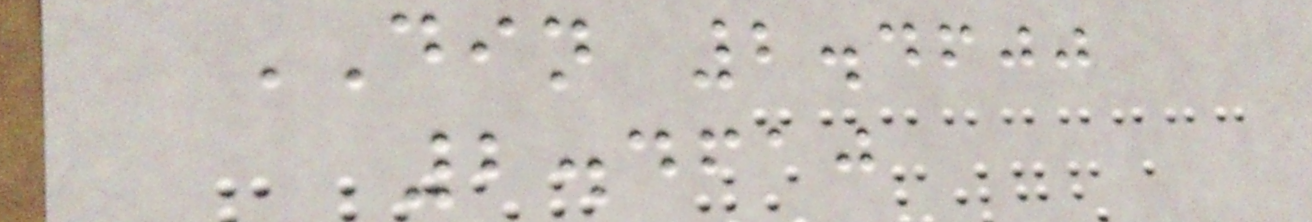DIN 2.4600
2.4610
